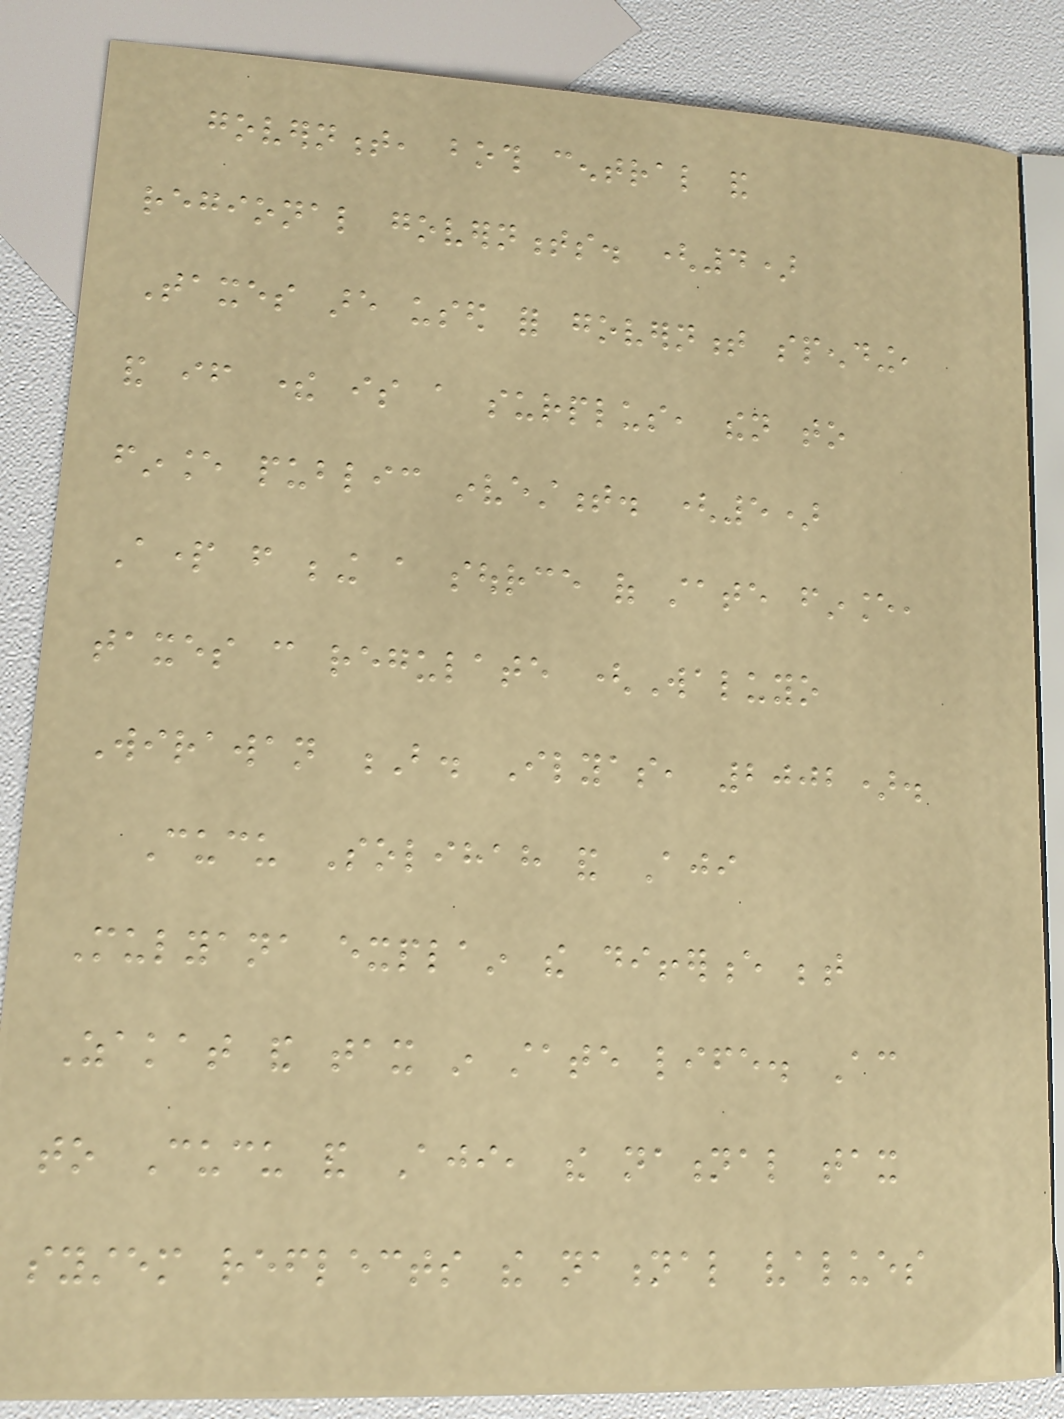government, both central and
regional governments. (4)
Taxes are used for government spending,
and if there is a surplus, then to
finance public investment. (5)
Apart from being a source of state finance,
taxes can regulate (Waluyo
Wirawan B. Ilyas, 2002).
Cucu Solihah and Aji
Mulyana explain the difference between
Zakat and tax in state life. According
to Cucu and Aji, the national tax
system reflects the national values
